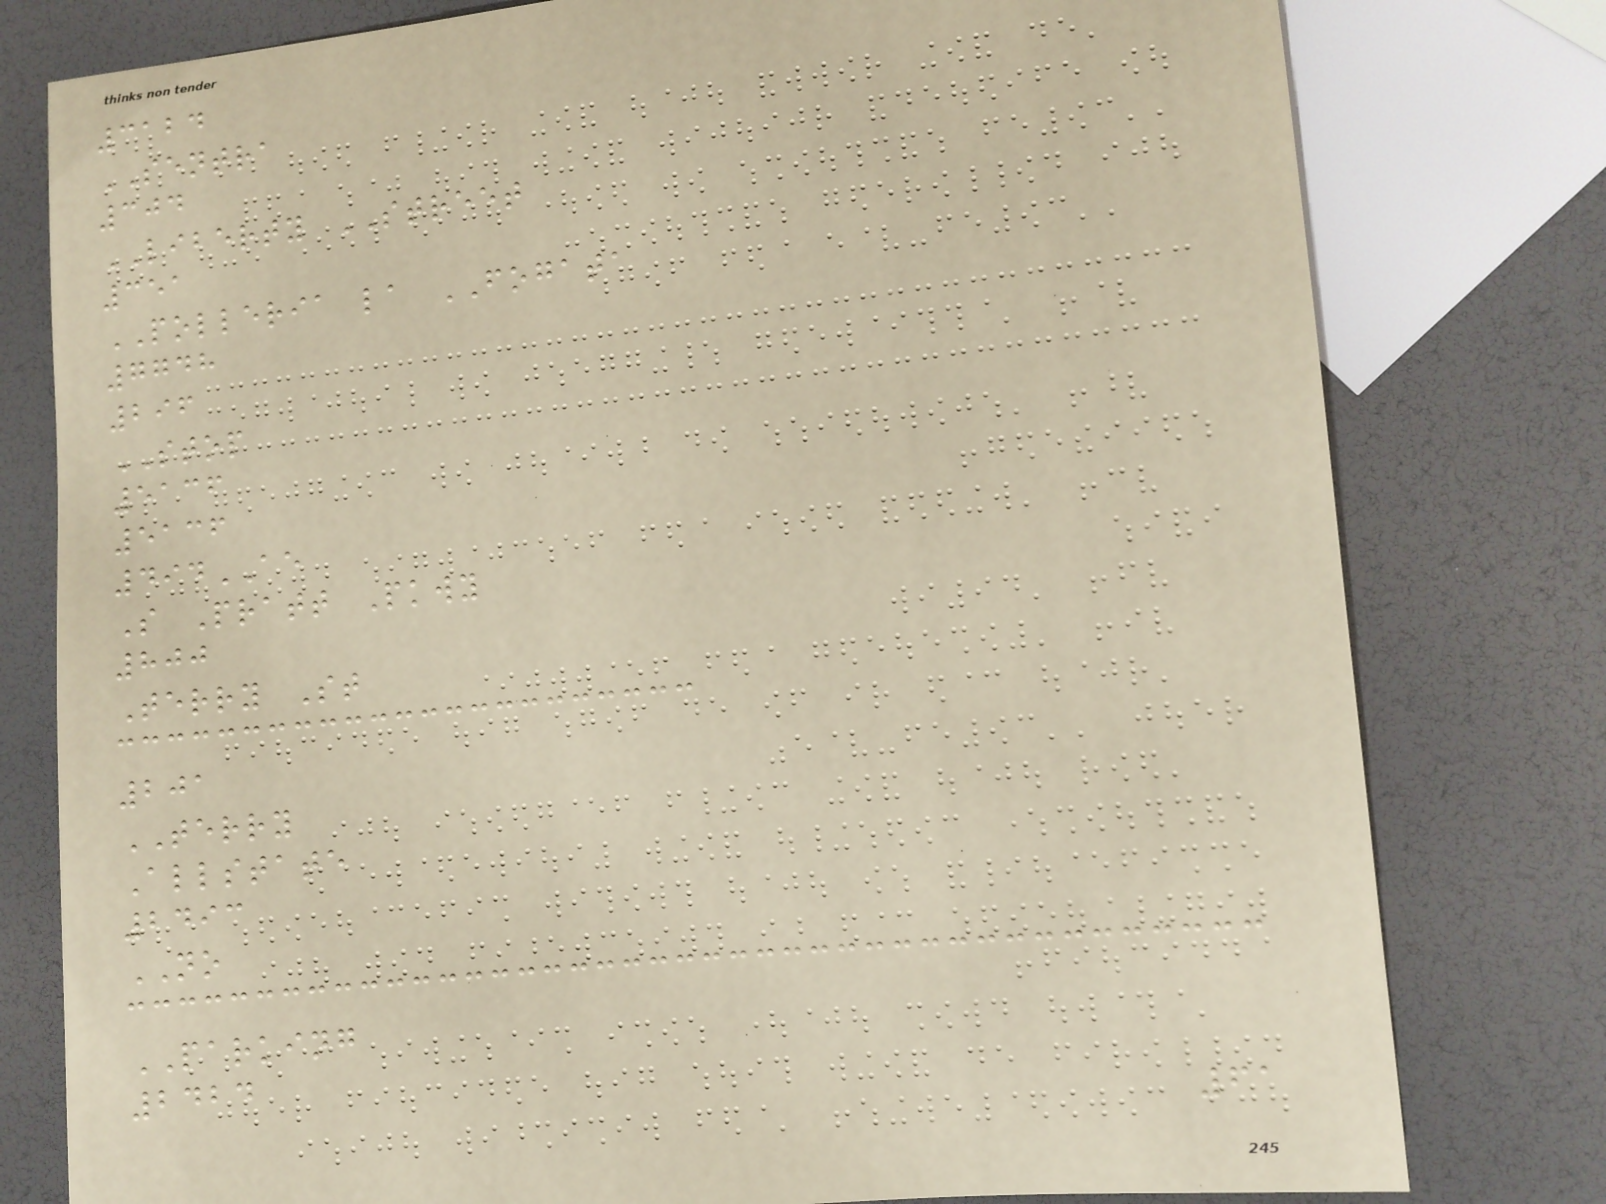3124
SENTRA
304
LIBERTY STREET
351
POLLERIA la FOGATA
7748
296
STOP
5136
5136
494AE
S Pratt Pkwy
800
Terry St
201
TERRY
Allstate
2493
NO
PARKING
2424
61
